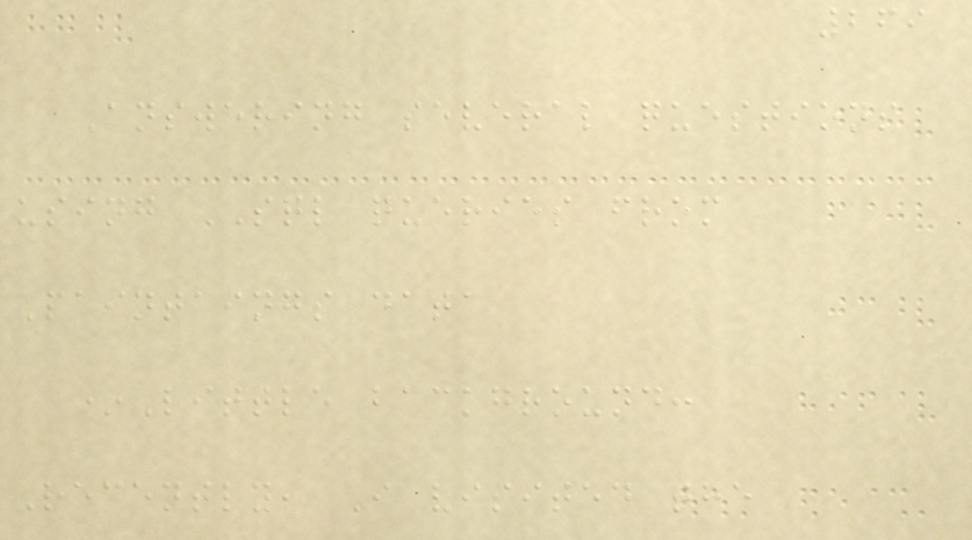269
Answering several questions
using SQL queries from
Paintaings data
*Little background:
Recently, I visited the
